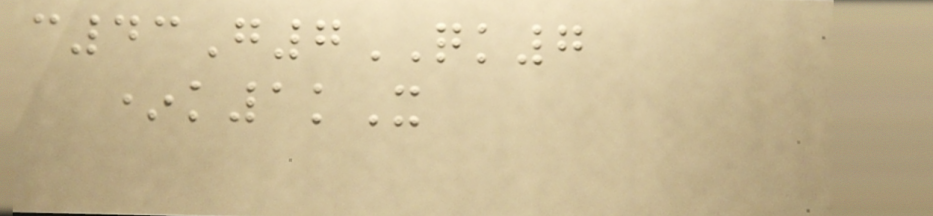c43G7QK7
*k1kX
